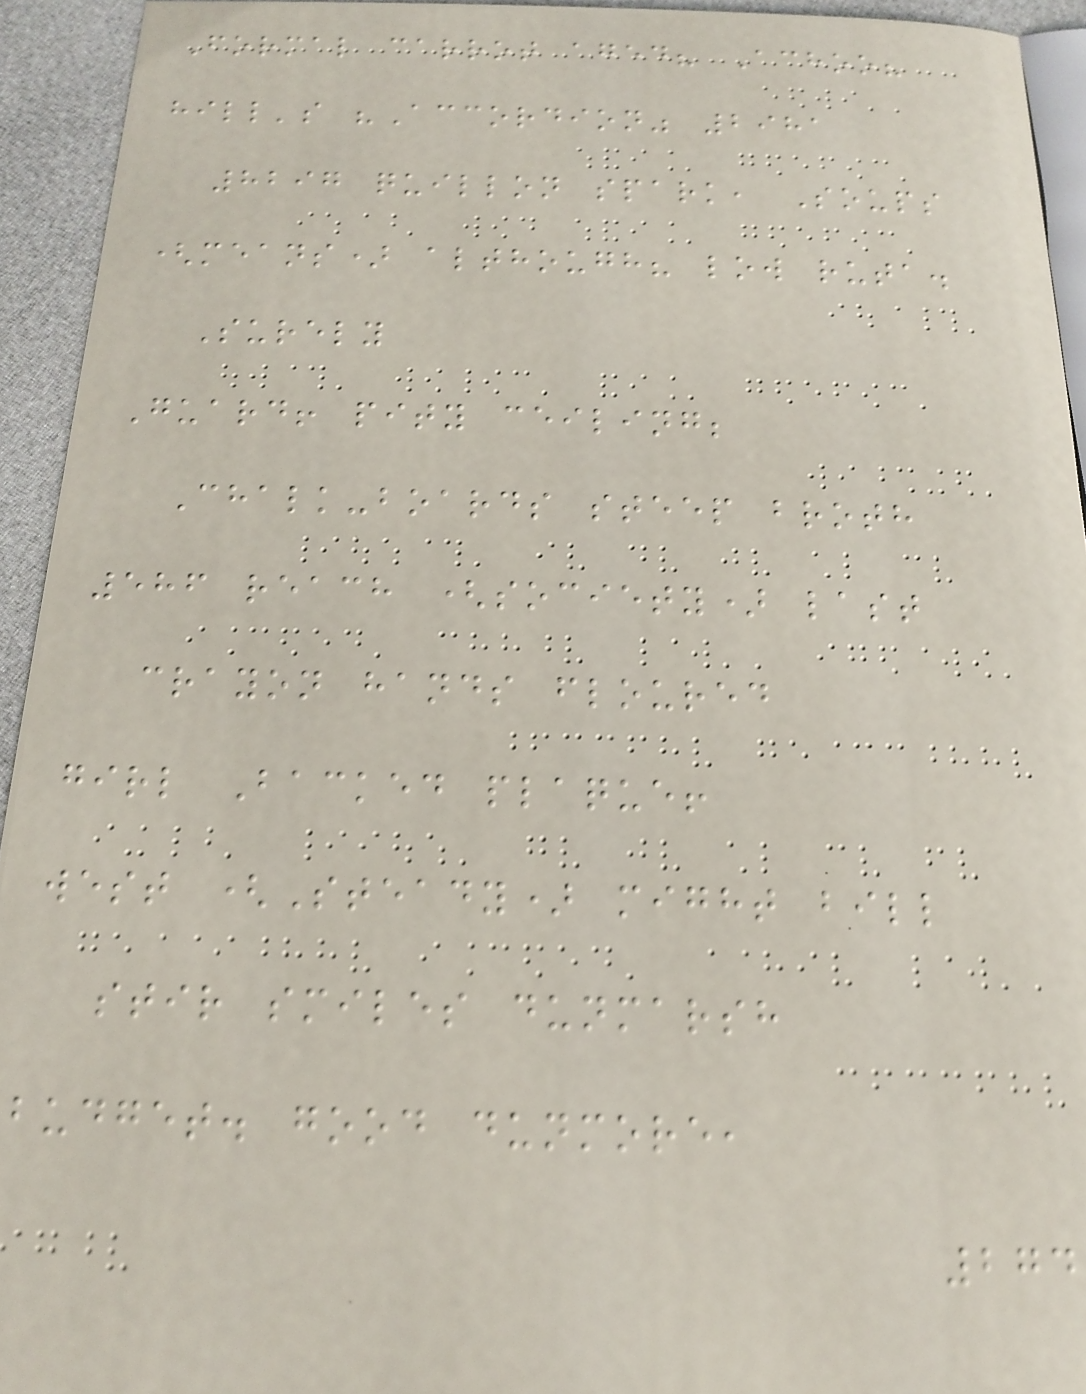Formal carrot aged? Achoo?
hill's "Accordion" 2981
8297 quillon spark, Soups
(means) although? low ruta.
Surely
Guard! pity ceiling;
Chalk-boards steep broth
586 reach (society) last
crayon hands floured
girl Backed plaque!
west (Steady) might bill
stir smiles dunmarsh
budget. good dunmore,
274
